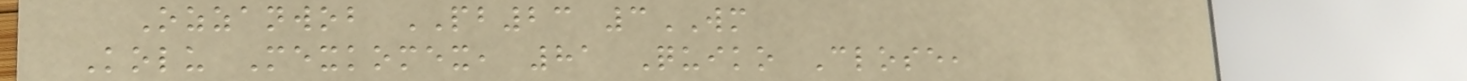Ozzanwob PB23 3WM
Kolu Mexkomex, 81 Quiko Close,
